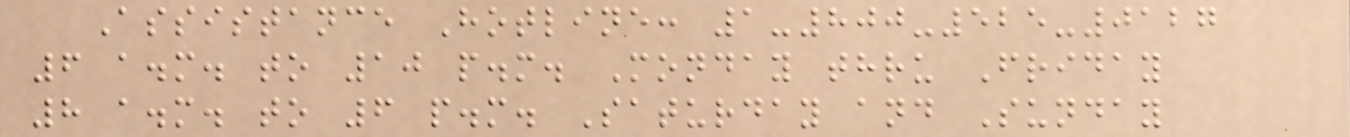Assistance Hotline: 1-800-525-0127
6 a.m. to 10 p.m. Monday thru Friday
8 a.m. to 6 p.m. Saturday and Sunday
